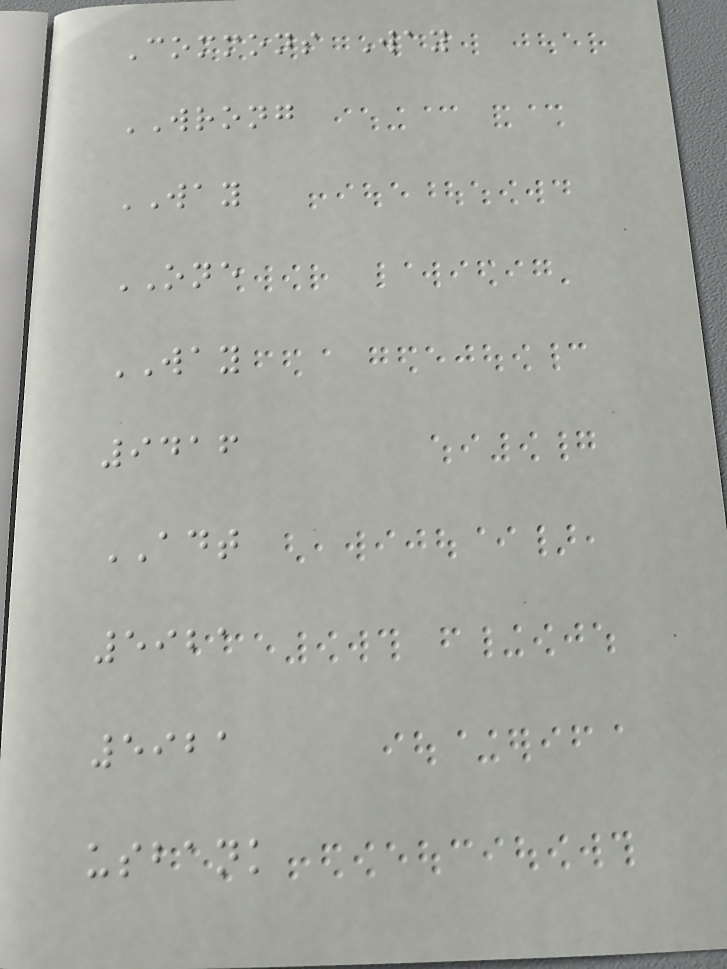Commons Way
WRONG
WAY
ONE
WAY
9416
ADT
5921
5921
usbank
